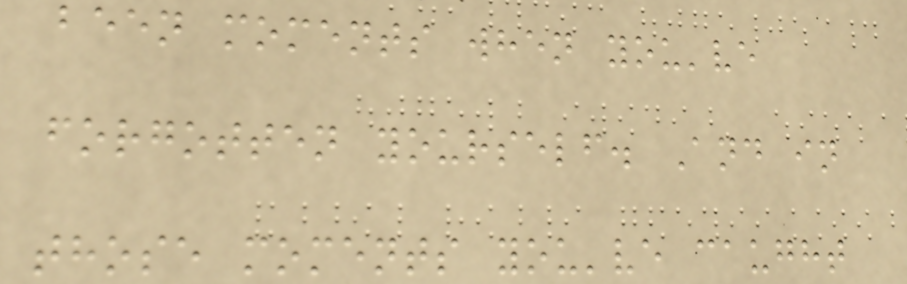been moments when you've
forgotten yourself. And in
those moments you've caught
